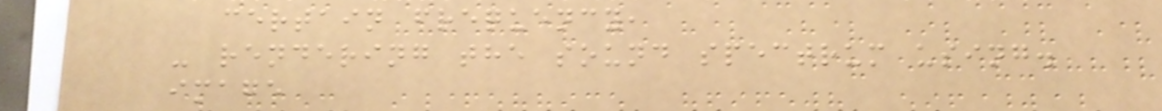certain frequency,
- rendering the sound spectrum using.
image
